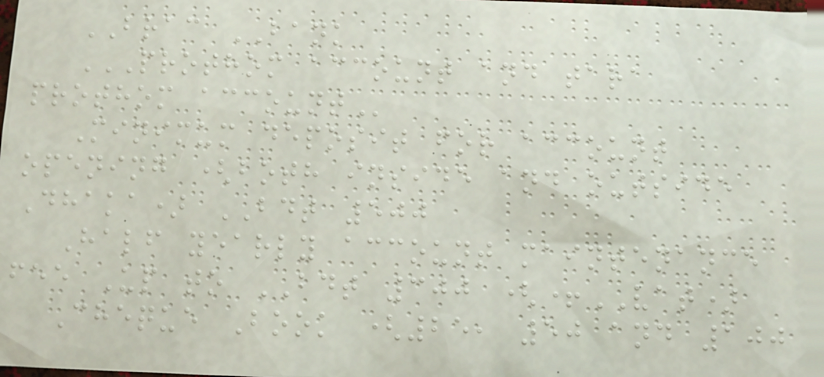BRAC BANK
PROTHOM ACCOUNT AND TARA
PROTHOM ACCOUNT
Minimum deposit for account
opening (both inside and outside
Dhaka) BDT 500
Half yearly account maintenance
fee Up to BDT 300 (+VAT)
Cheque Book (25, 50 and 100
